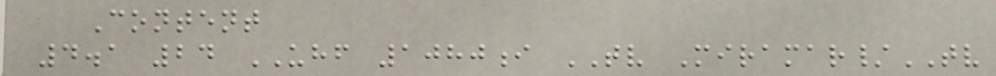Content
4.1 24 UHF 1080i TV Miramar/TV
